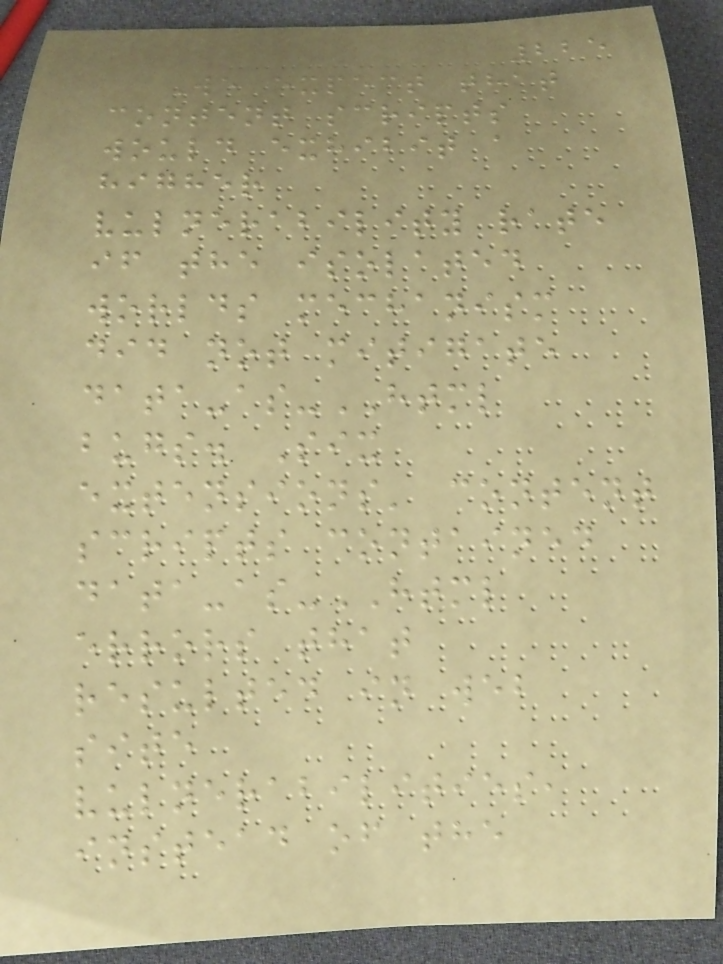225
We expect that
content scripts
would exhibit a
higher
vulnerability rate
if the isolated
worlds mechanism
did not mitigate
data-as-HTML
bugs. Six
extensions' content
scripts contained
data-as-HTML
errors that
resulted in web
site
vulnerabilities,
instead of the
